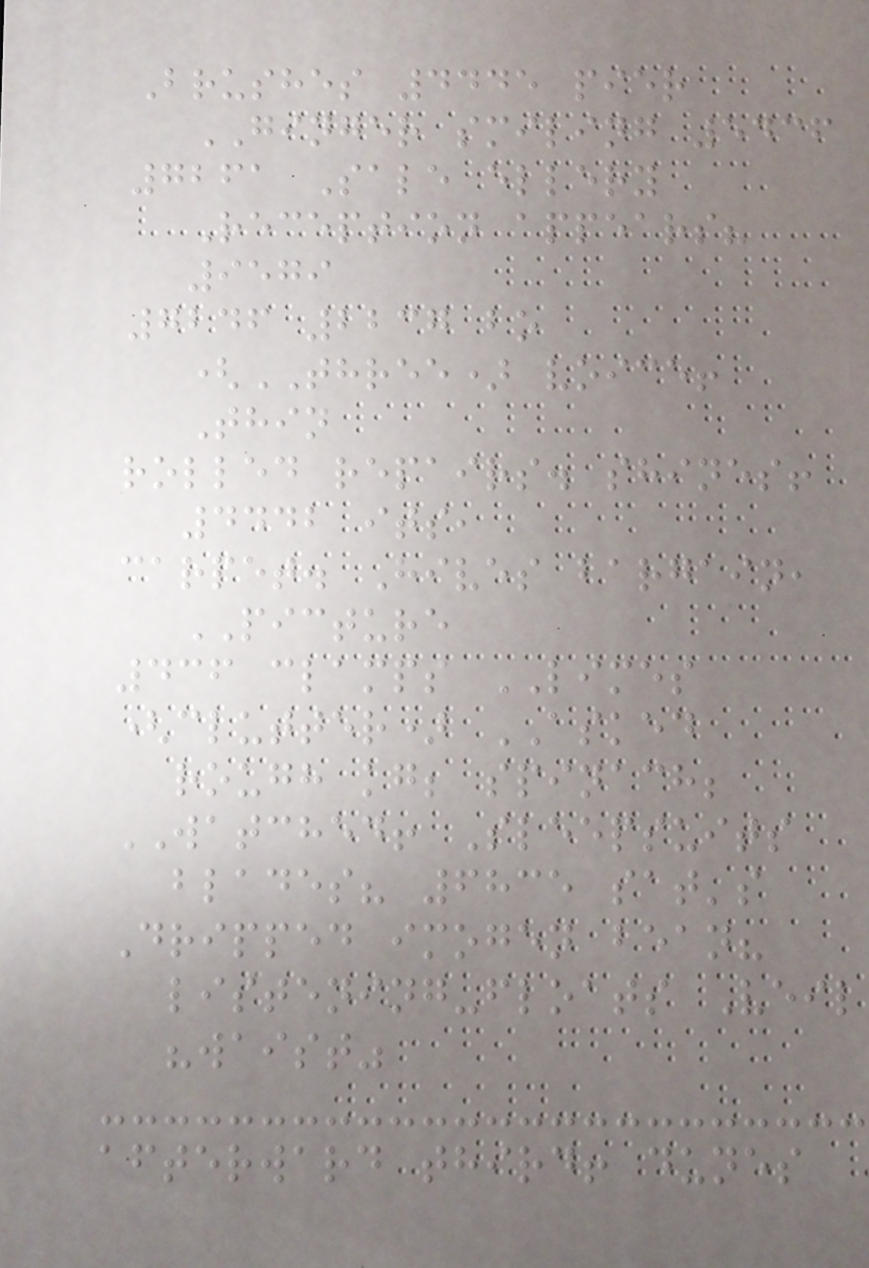Brushes 4445 pier
GINGER smiling 5436
7261 Sale ellery
Reception appears?
9579
7246 2237 bo
(THREE) voice!
Thin
rolled repairs. shines!
4442 its,
carpet. Hives bargain,
PICTURE
436 clamps LIMES
(clutter) ASKED
rough kg; spinach;
WATCHED! Sleepsuits
blades? 6835 sat's
Dripped imogen bean?
listening-floats Veil
"waist"
afterward third! dunes
